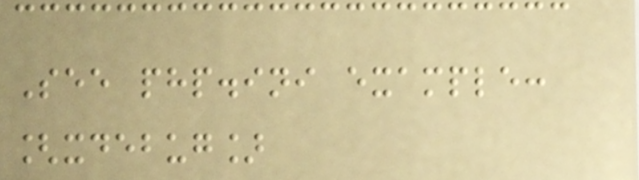See php.ini example:
[xdebug]
